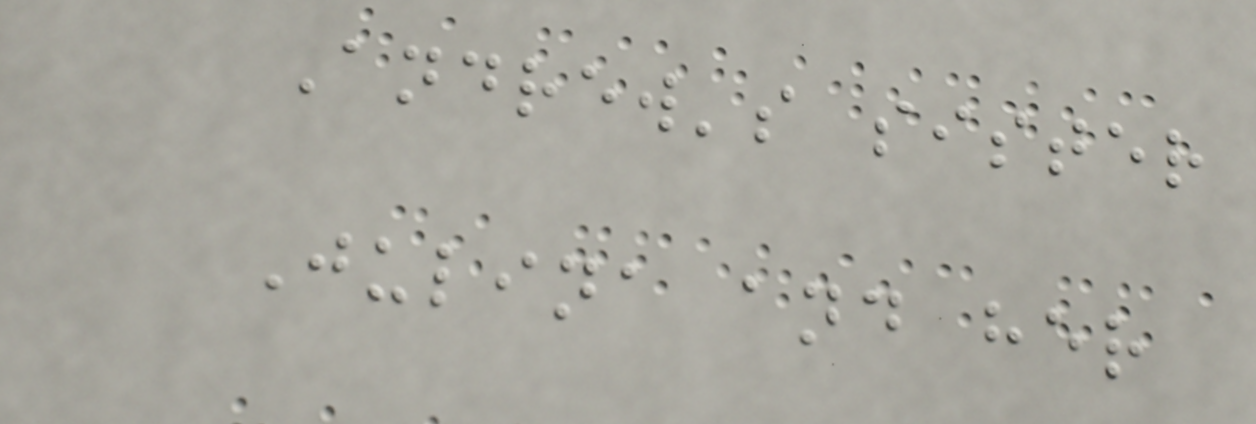Andrew's sister
Julina and her
